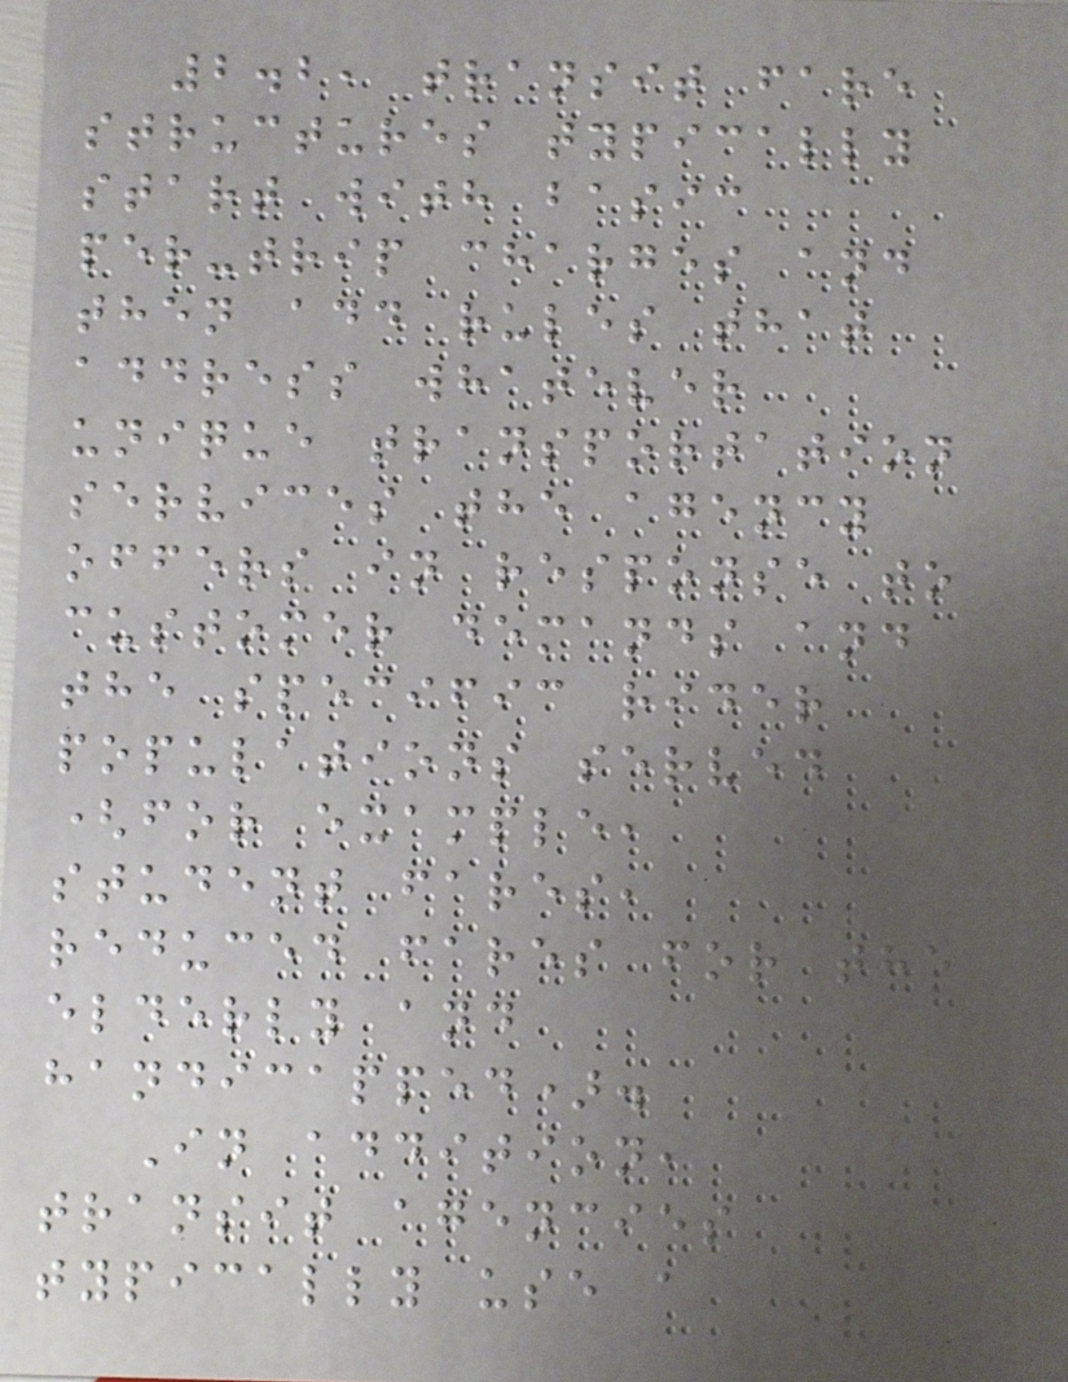2.2, transit fare
structures typically
start with basic
per-trip charges and
then add rules that
address whatever
unique transportation
services the agency
offers in response to
customer demands and
the specific rider
populations served
(for example,
student fares,
reduced fares for the
elderly and
handicapped).
In addition,
transit agencies
typically use a
